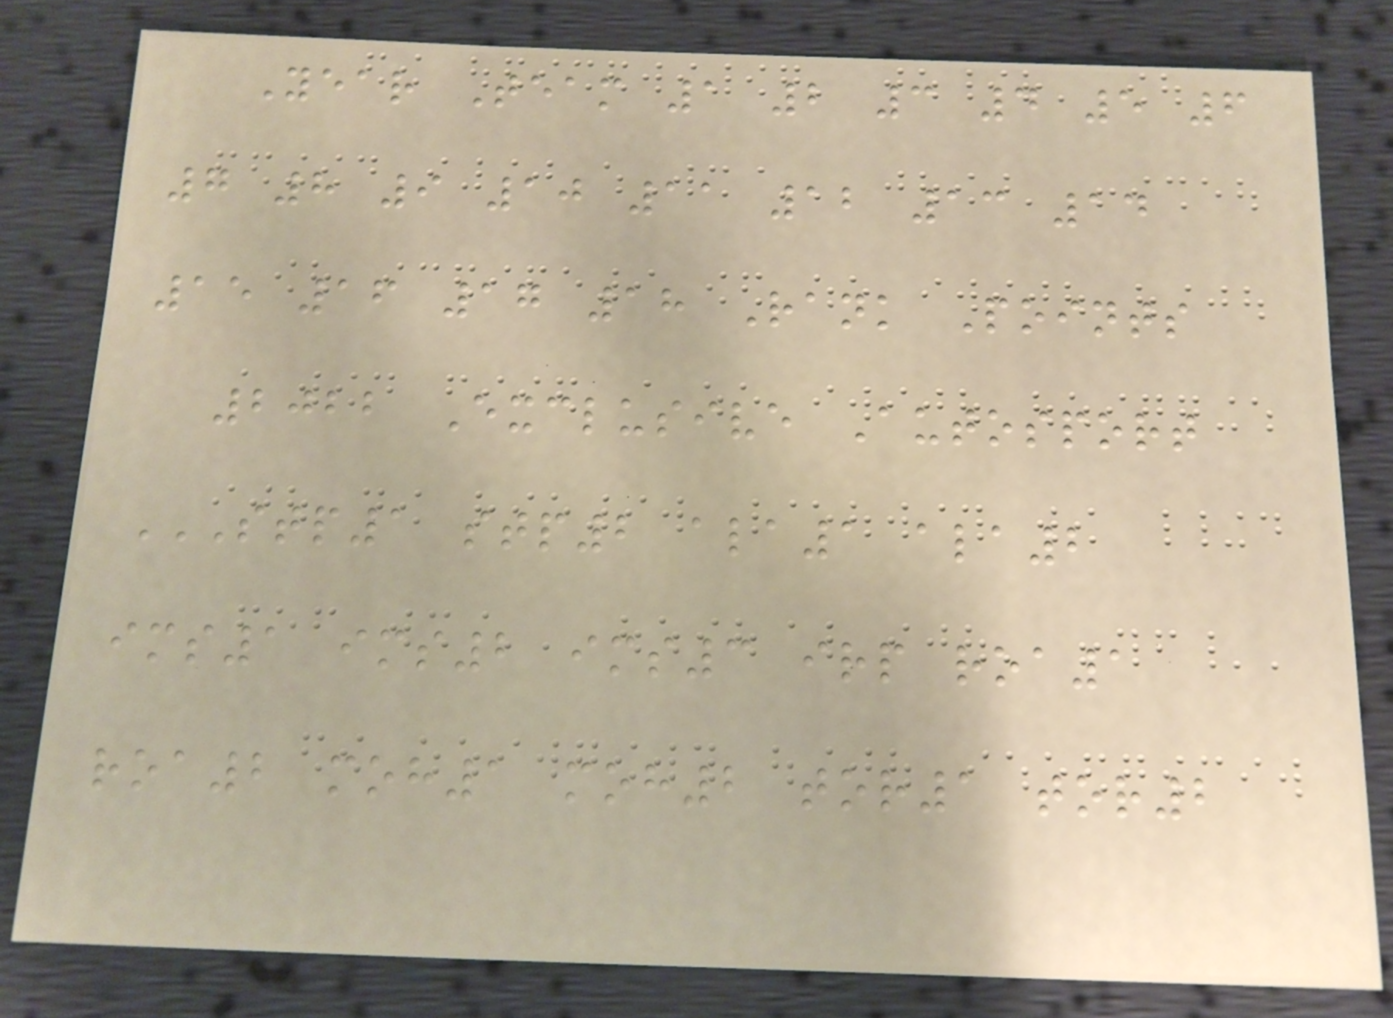Year Team 1 2 3 4 5 6
7 8 9 10 11 12 13 14
15 16 17 18 Rank Points
2022 Exclusive Autosport
STP1 STP2 ALA1 ALA2
IMS1 IMS2 IMS3 IRP ROA1
ROA2 MOH1 MOH2 TOR1 TOR2
